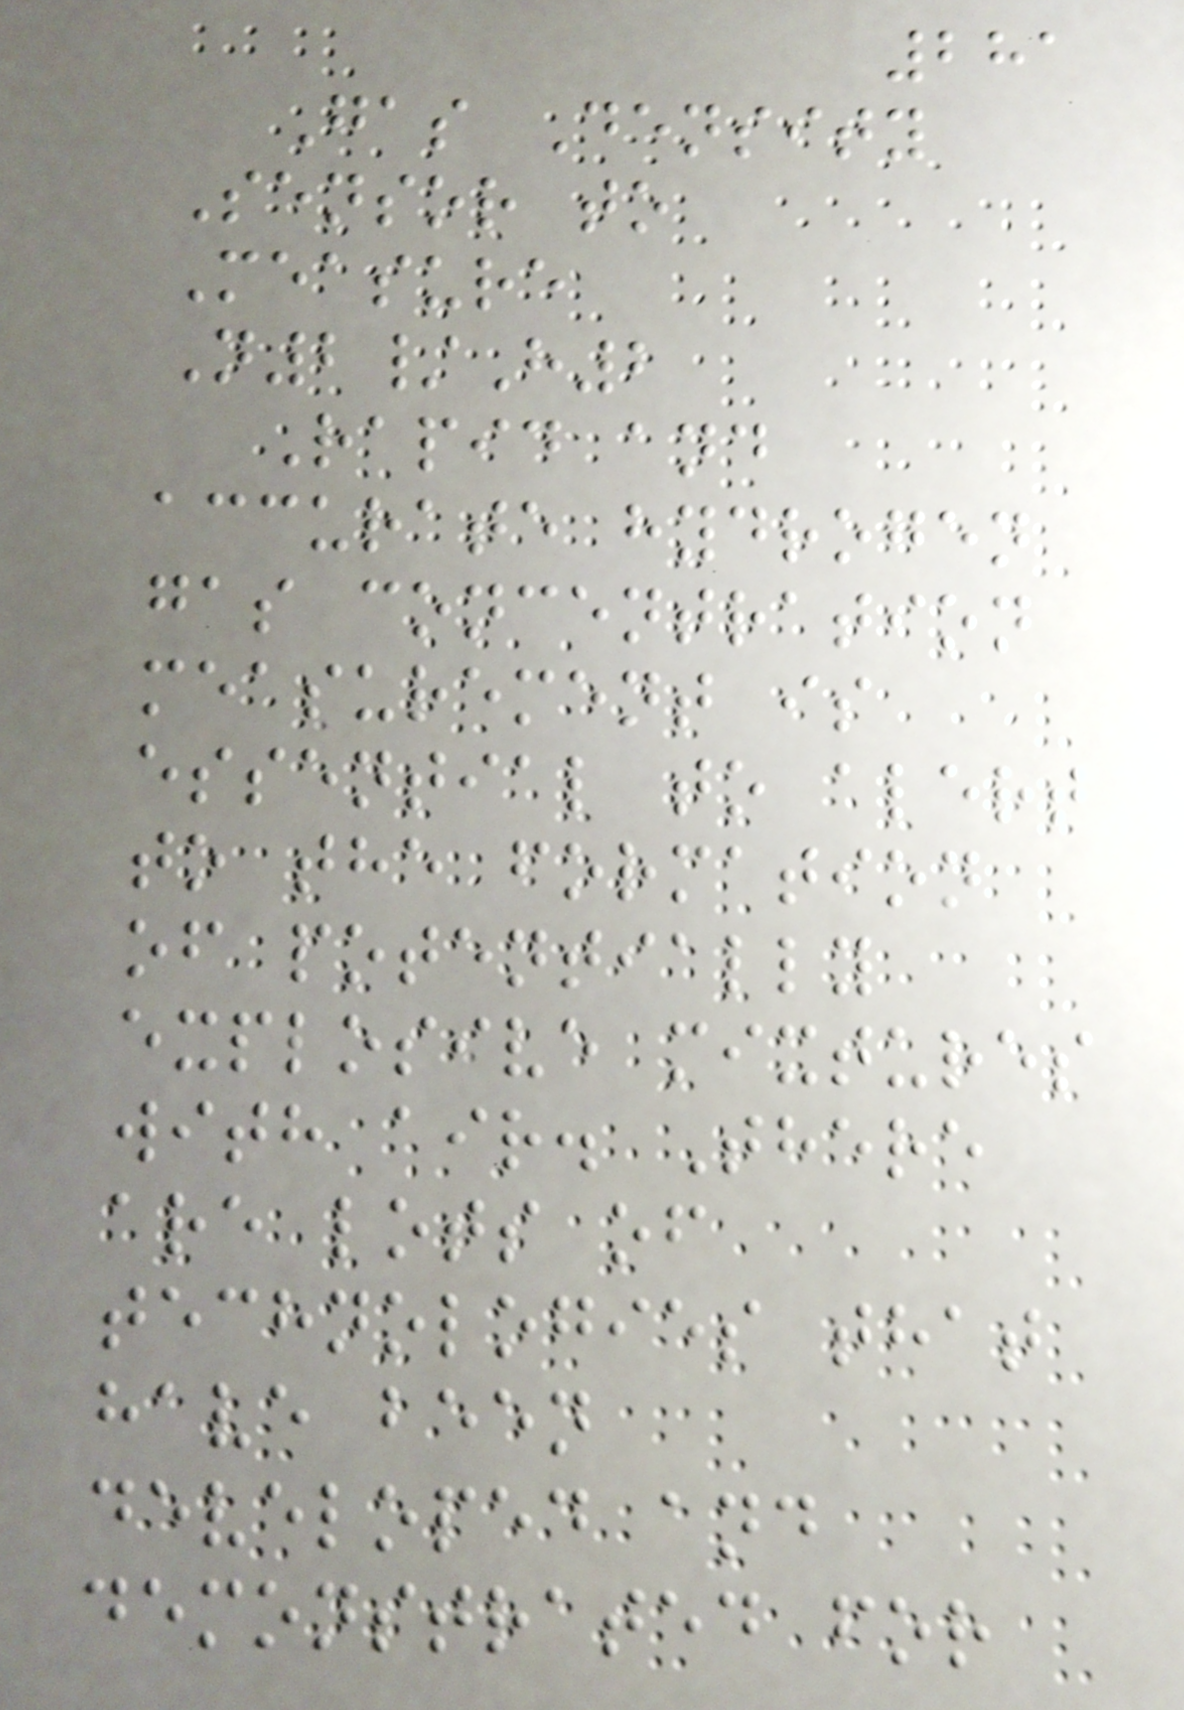281
Gas Density
Sensor to
Measure
N2/H2
Rapid and
accurate hydrogen
gas concentration
measurement is
essential to alert
to the formation
of potentially
explosive mixtures
with air. There
are lots of
technologies that
have been
developed and
demonstrated for
